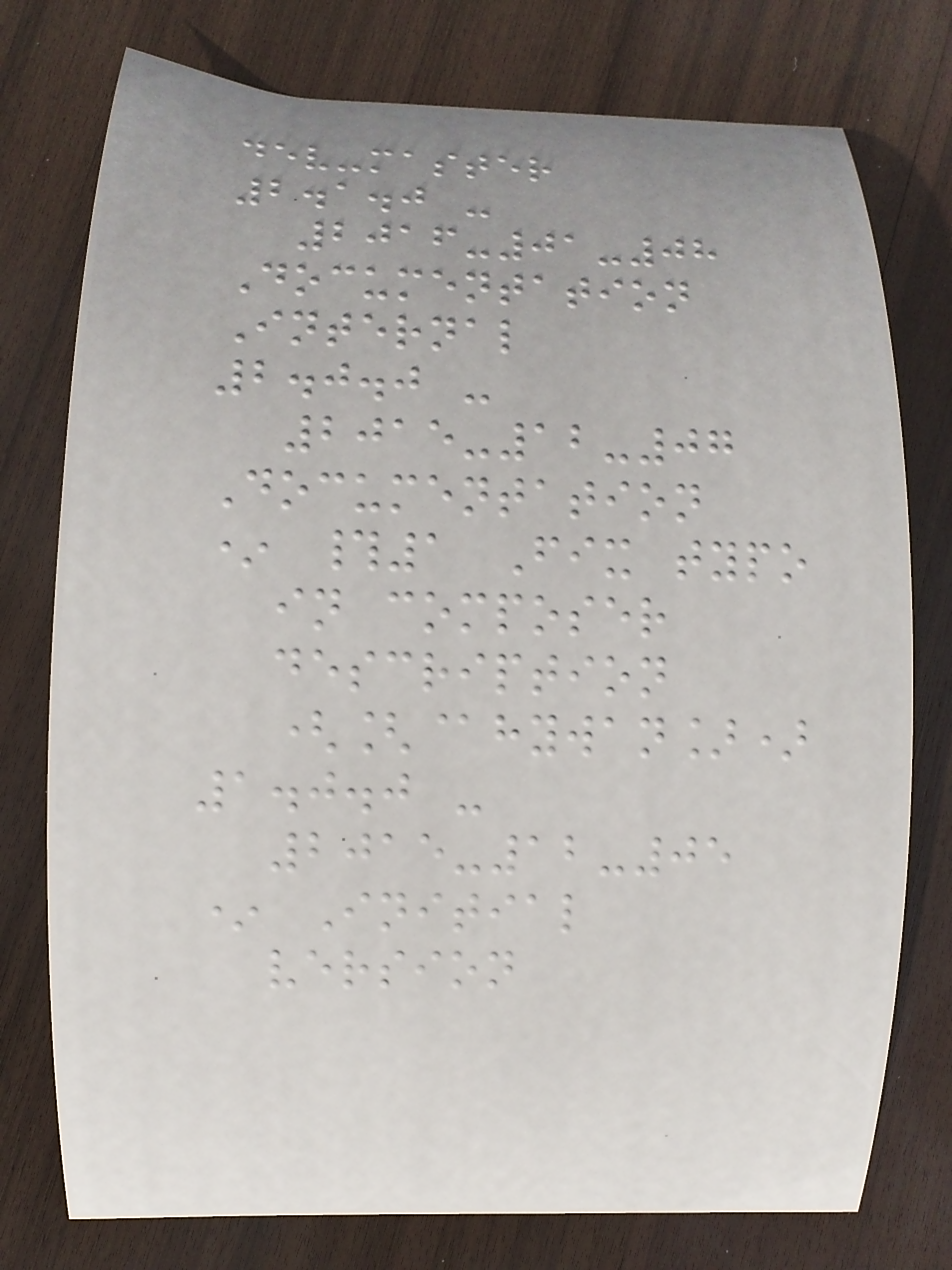dev-master
2.1.0 -
2016-01-08
Documentation
Internal
2.0.0 -
2015-12-07
Documentation
* #1 Fix typo
in composer
description
([@hywan])
1.0.0 -
2015-12-05
* Initial
version
